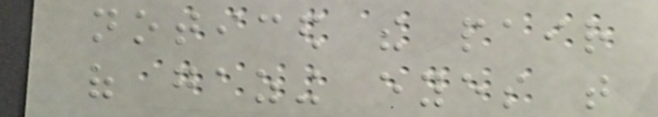noticed the pair
of gazing eyes that
